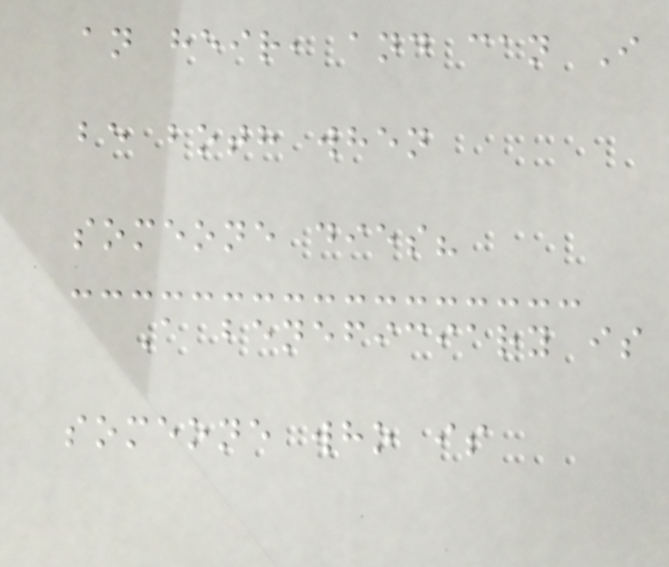an heir, and can I
be both when
someone dies?
A beneficiary is
someone who is
